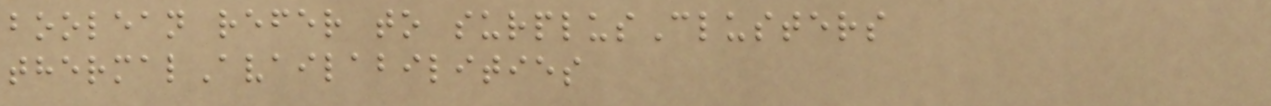boolean refer to surplusClusters
thermalAvailabilities
